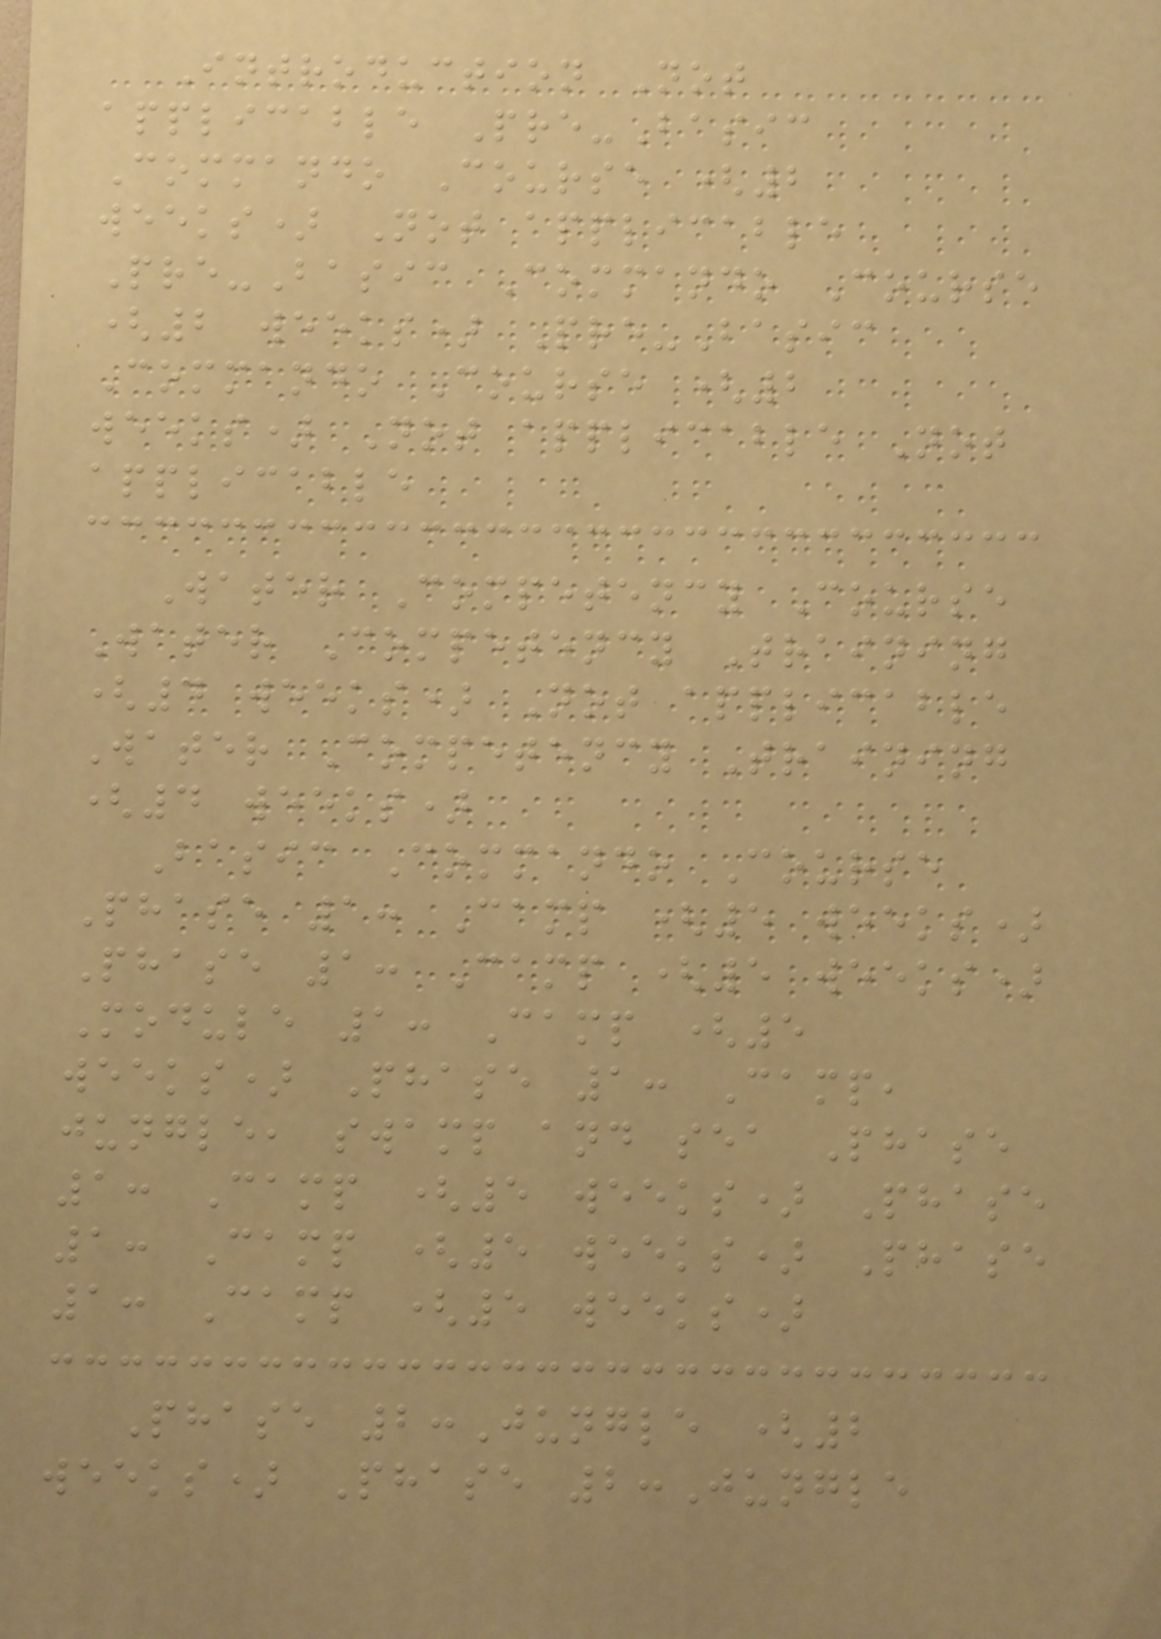Introduction Not
applicable Pre-Basic
Commando Course (2
weeks) Not applicable
Pre-Basic Commando Course
(2 weeks) Pre-Basic
Commando Course (2
weeks) Not applicable Not
applicable
Water Competency Course
Water Competency Training
(4 weeks) Not applicable
Water Competency Training
(4 weeks)
Basic Commando Course
Phase 1: Camp (5 weeks)
Phase 1: Camp (5 weeks)
Module 1: Camp (5
weeks) Phase 1: Camp,
jungle, swamp and sea Phase
1: Camp (5 weeks) Phase
1: Camp (5 weeks) Phase
1: Camp (5 weeks)
Phase 2:Jungle (2
weeks) Phase 2:Jungle
